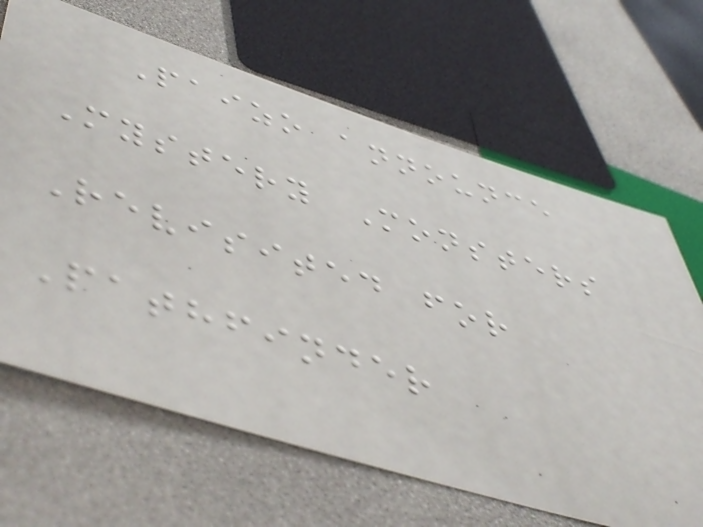Paizo announce
Mystery Monsters
Revisited for
Pathfinder
